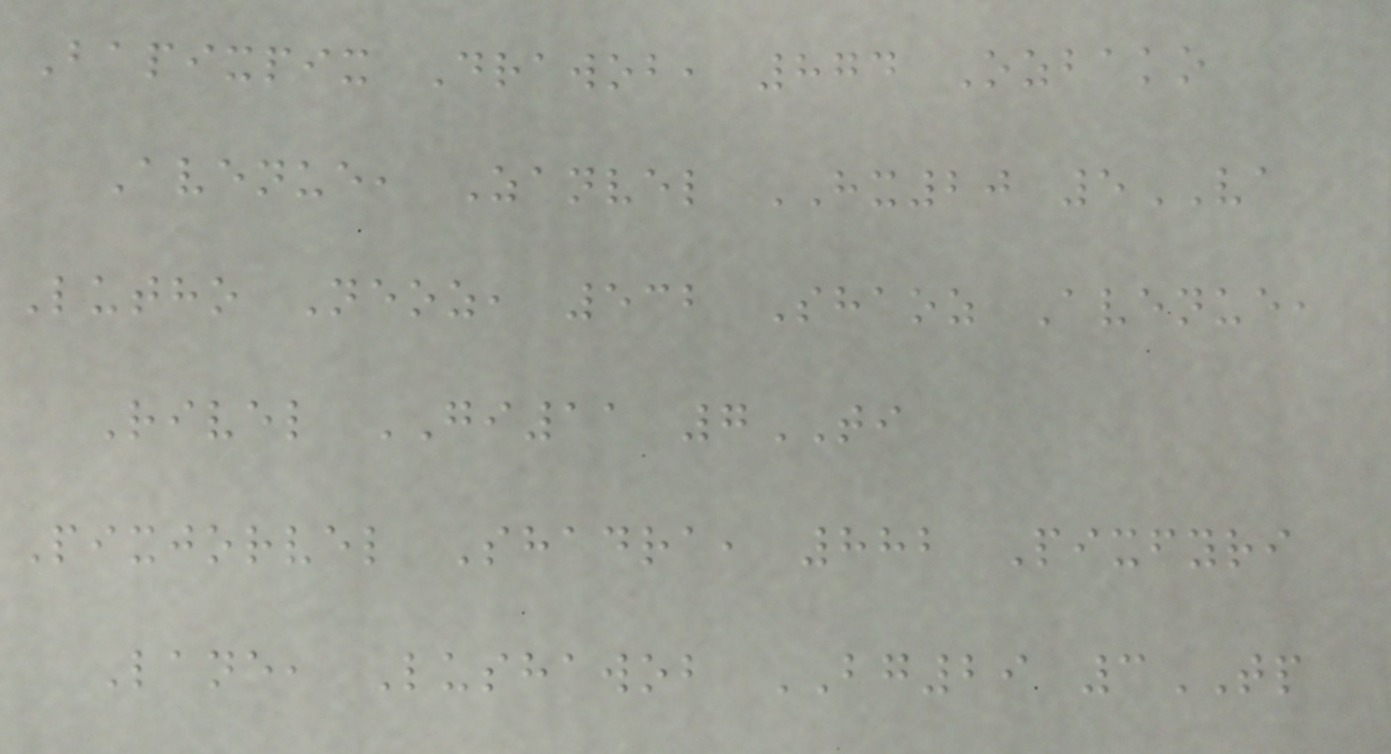Bapixpix Drawob, 874 Ozbako
Avenue, Zanvel HX20 5VA
Lutho Neoz, 532 Shaoz Avenue,
Rivel GI11 7TI
Pixjorvel Shadra, 882 Pixfyri
Lane, Lushawob BG29 3TP
